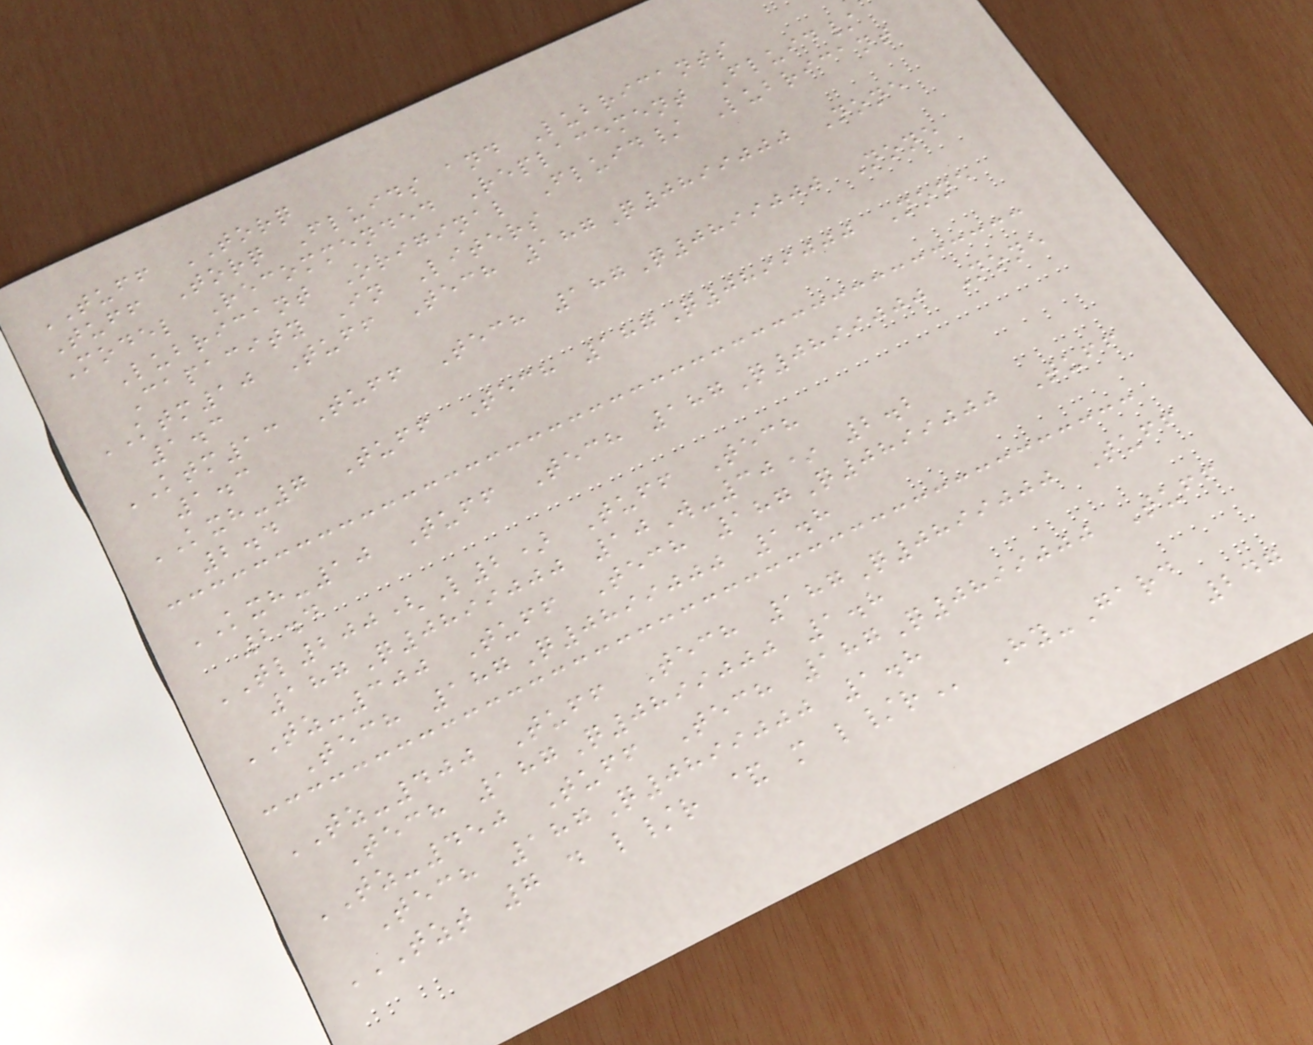TUFF TORQ
Tuff Torq Fluids and Lubricants
Model Recommended Replacement Fluid/
Lubricant Original Fluid/ Lubricant
Capacity In Liters
KTM10 Tuff Tech 187Q0899000 None
1.3
KTM13 Tuff Tech 187Q0899000 None
1.3
KXH-7 Tuff Tech 187Q0899000 None
2.4
KXH-10 Tuff Tech 187Q0899000 None
2.4
TL200(L2) Tuff Tech
187Q0899000 10W-30* 2.2
TZ-300 Tuff Tech 187Q0899000 Tuff
Tech 187Q0899000 1.8
TZ-400 Tuff Tech 187Q0899000 Tuff
Tech 187Q0899000 1.8
TZ-450 Tuff Tech 187Q0899000 Tuff
Tech 187Q0899000 1.8
TZT 7 D L/R & M L/R Hy-Gard
247
